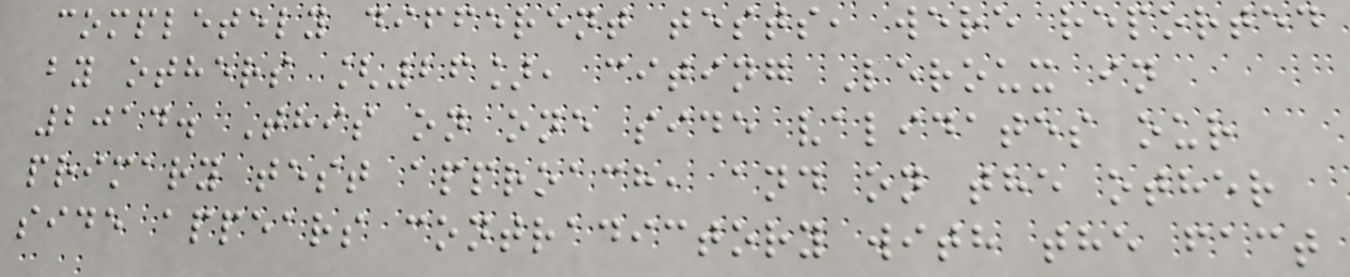completely different tests, were reported
by others [26], citing Leroux in
2014. This on one side validates our
primary test approach, and on the other
side appears contradictory with the fact
